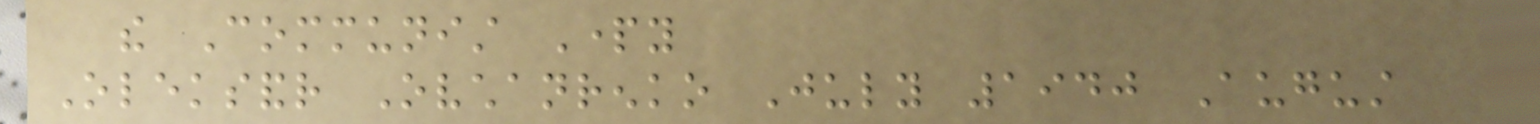the Communist Party
Oleksandr Ovchanrenko July 1940 August
